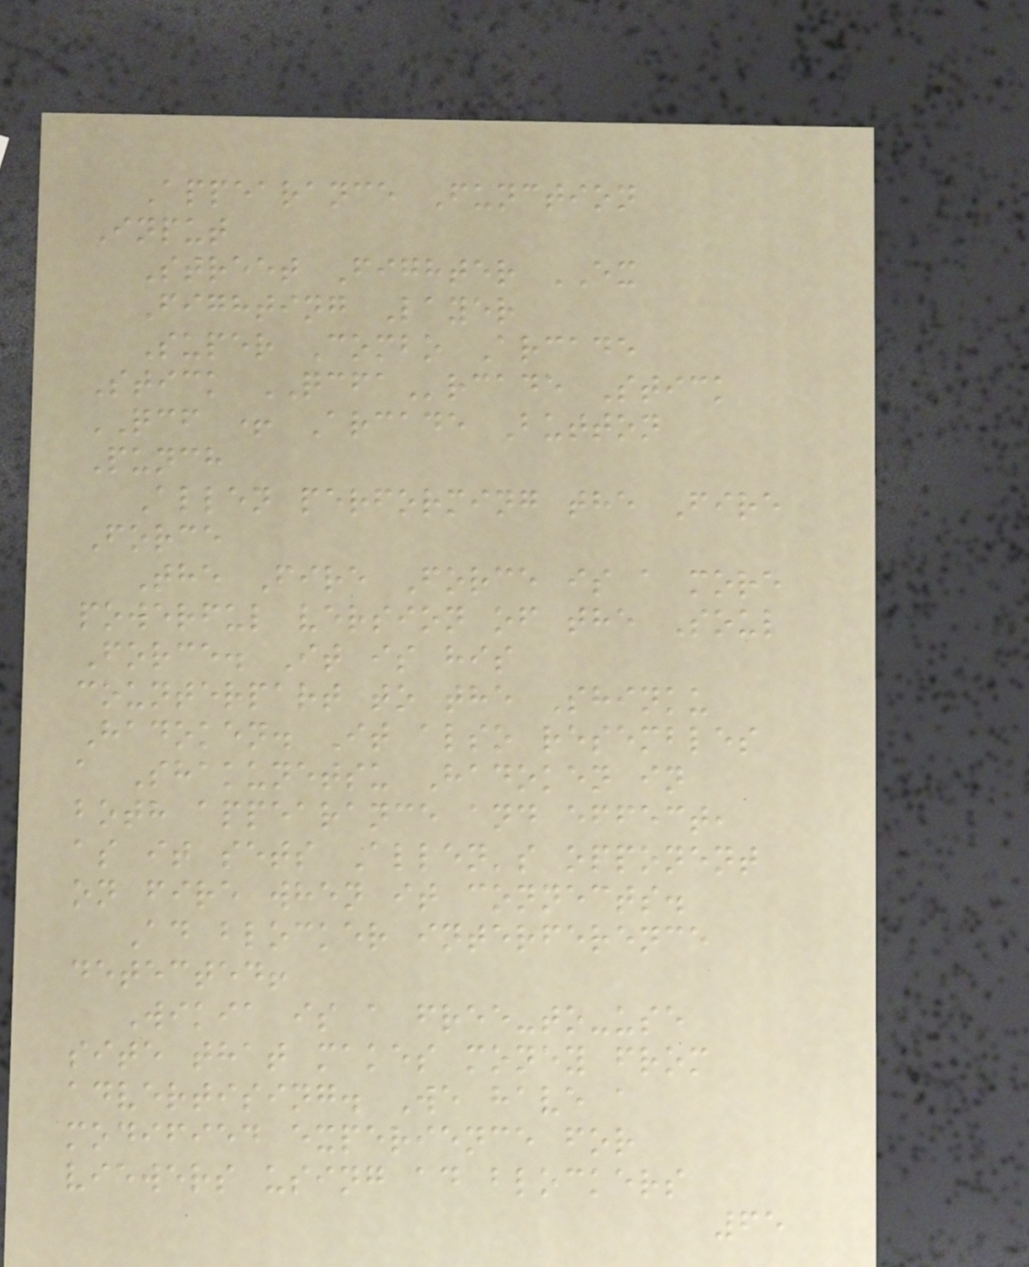Appearance Function
Input
Street Fighter EX
Fighting Layer
Super Combo Arcade
Stick QCFArcade Stick
QCF + Arcade Button
Punch
Allen performing the Fire
Force
The Fire Force is a more
powerful version of the Soul
Force. It is his
counterpart to the Shinku
Hadoken. It also resembles
a Shakunetsu Hadoken in
both appearance and effect,
as it sets Allen's opponent
on fire when it connects.
Ad blocker interference
detected!
Wikia is a free-to-use
site that makes money from
advertising. We have a
modified experience for
viewers using ad blockers
65
